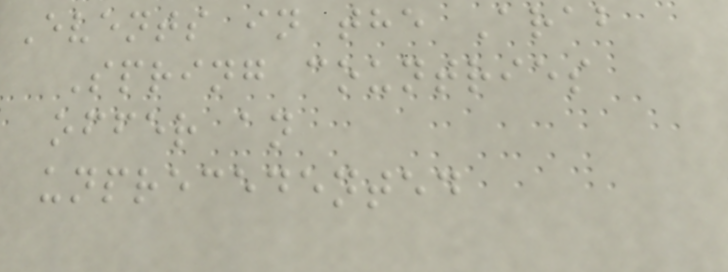Events in the Arab
Spring countries
offer an
unprecedented
